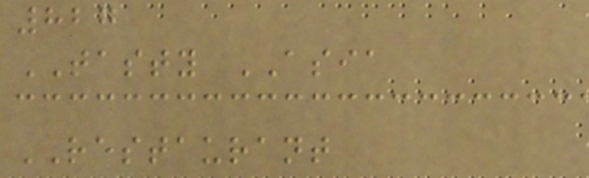827
TASTY ASIA
RESTAURANT
